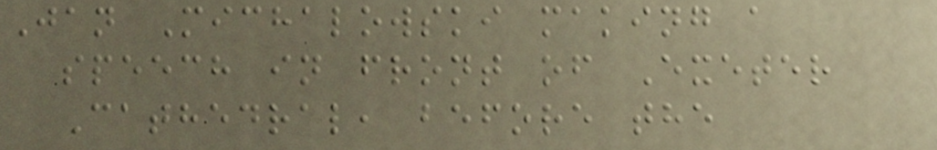Jan Michalowski making a
speech in front of Exeter
Cathedral, before the
